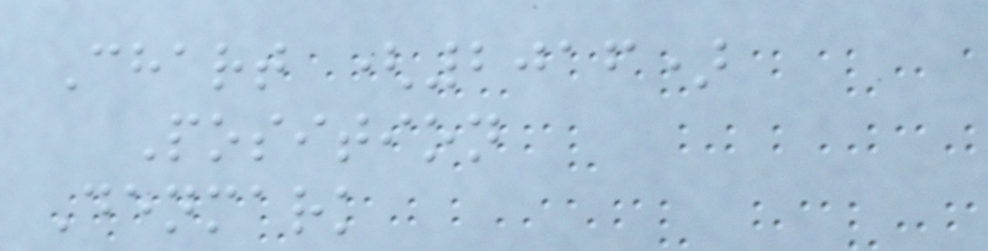Chart (2016)
Position
Denmark
